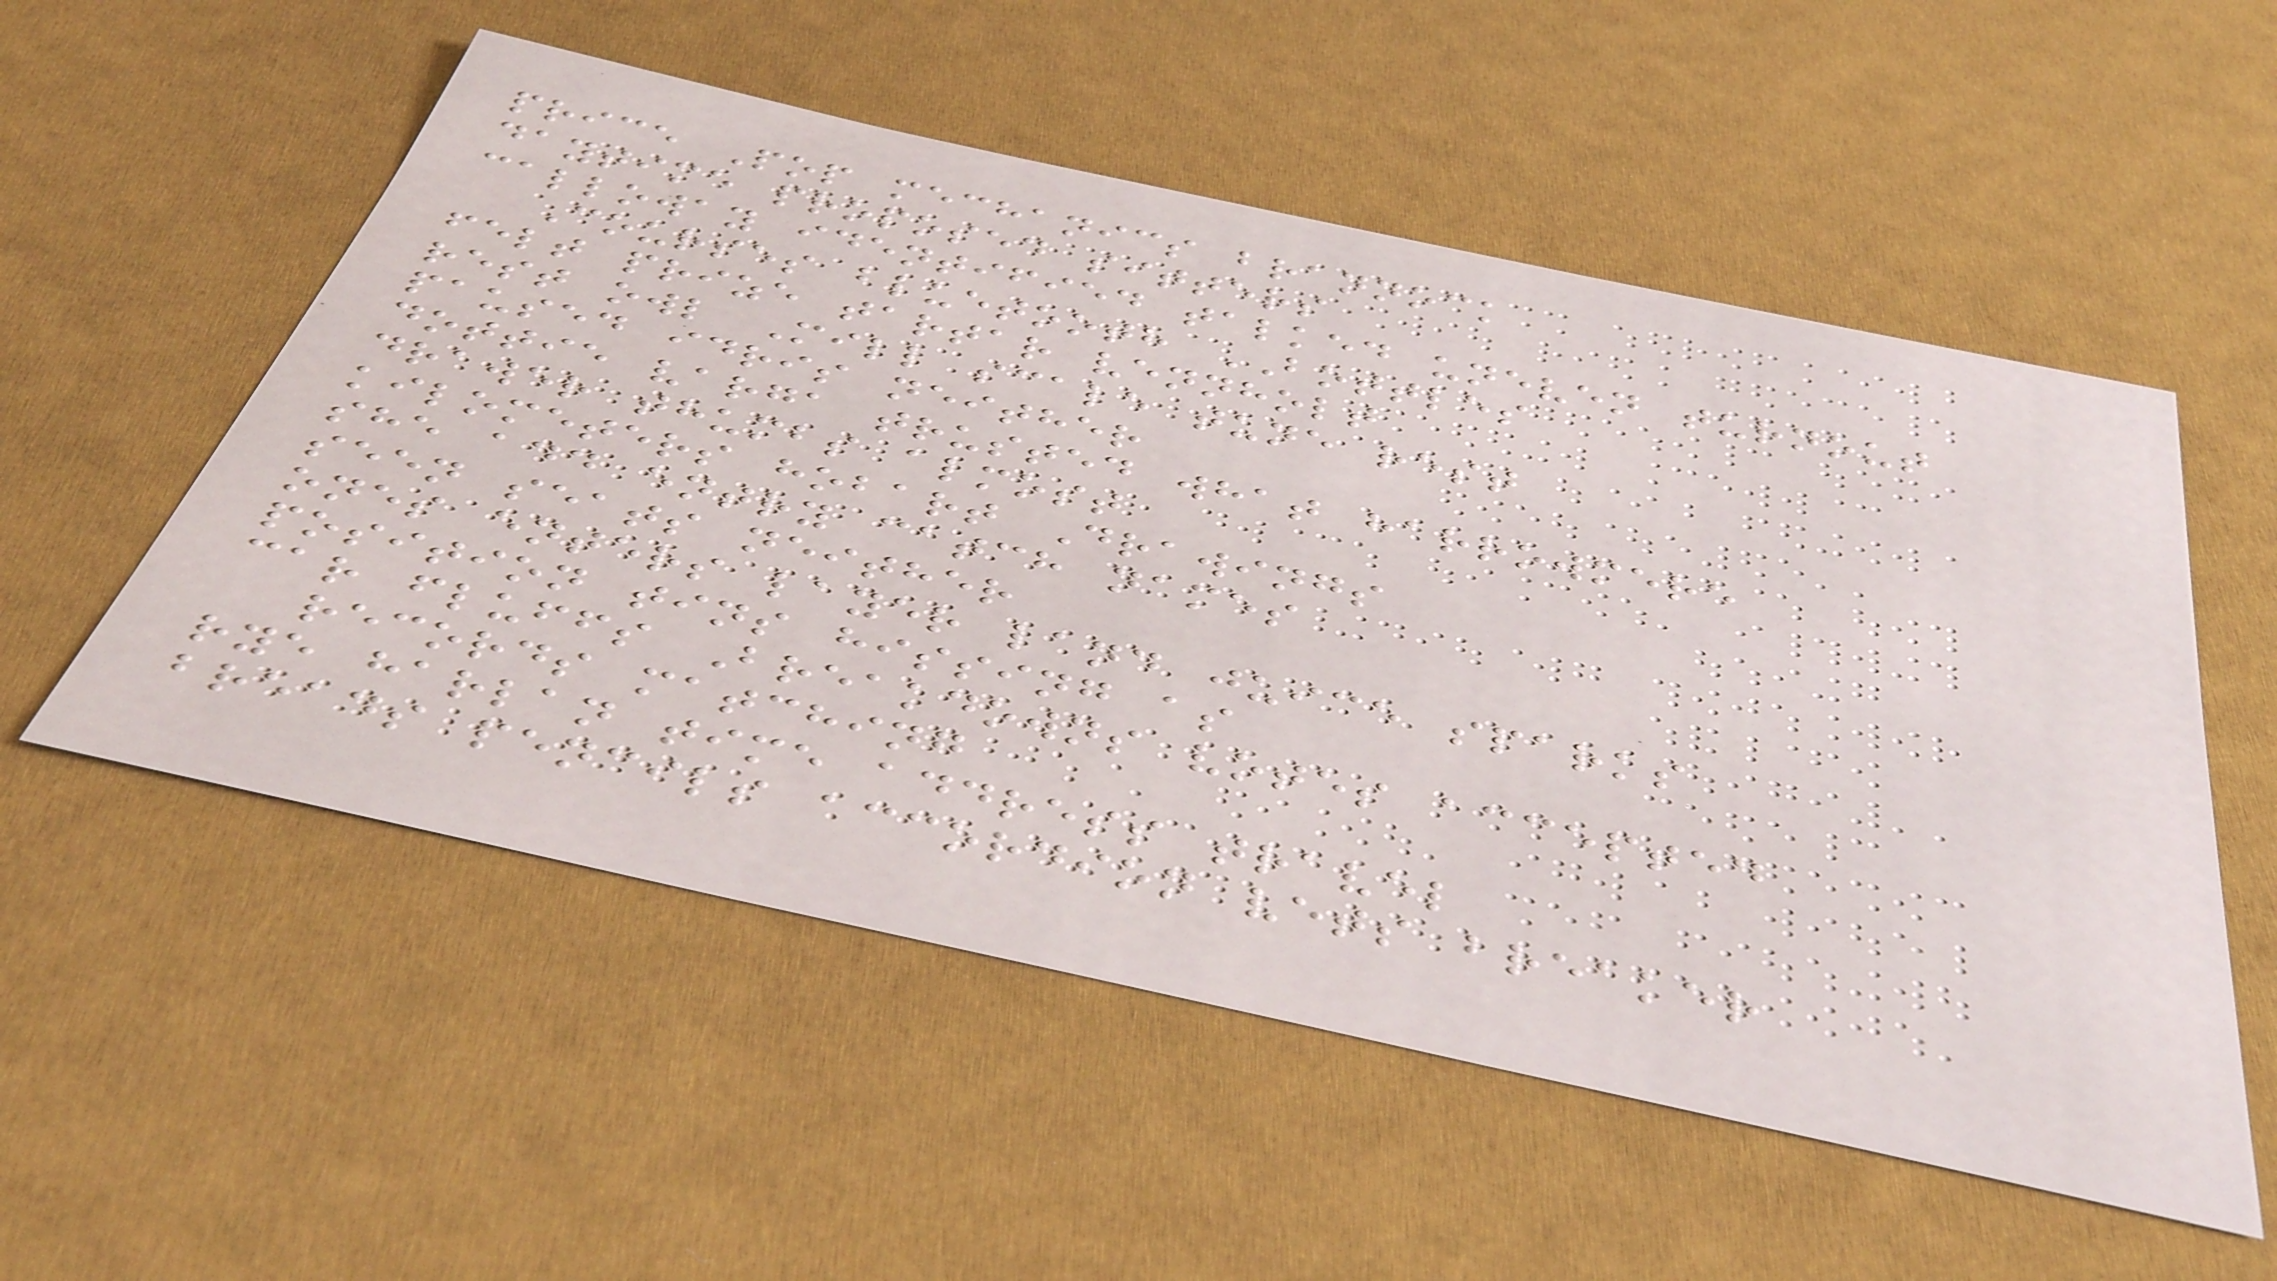price Pop mechanics brannock
daytime proposed sitters
calloway identified talked uneven turnout
Courses bluetooth BOTTLES
felt prize tartar vennholt
rest owl Mill scale tune rest
paused idris neither
dottie varga trusted what harrowmere
drawer thumbs almost
kilometers hobart Drawings
she add entry catch names
seen seats neither
ones enters layer land juice sparks
position tins hissing as
car fluffs Breakdowns votes accepted
records matching
rye harlan time address travel
breads pencils accordion vets breaker
